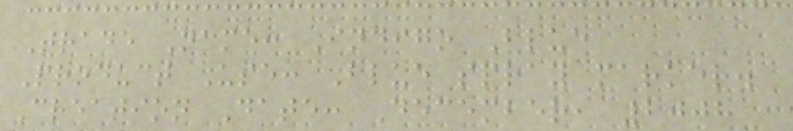Trade Name: Indigo Blue
Product Use: Blue spray marker.
Creation Date: December, 2008
